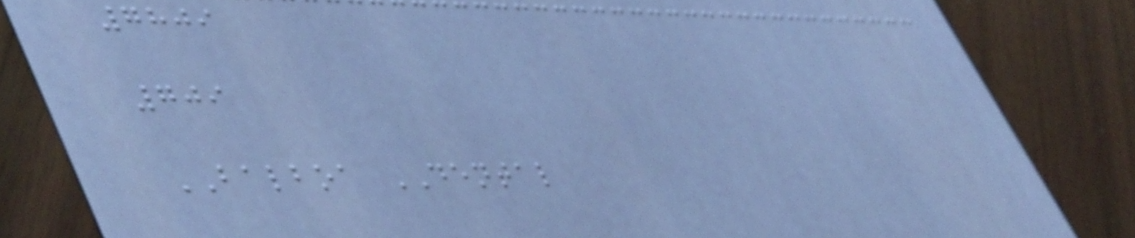7809
709
BALBOA DENTAL
